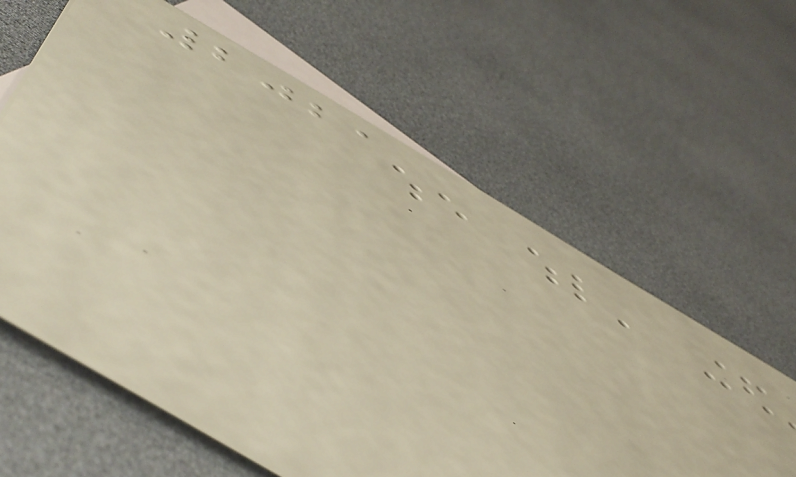2021
